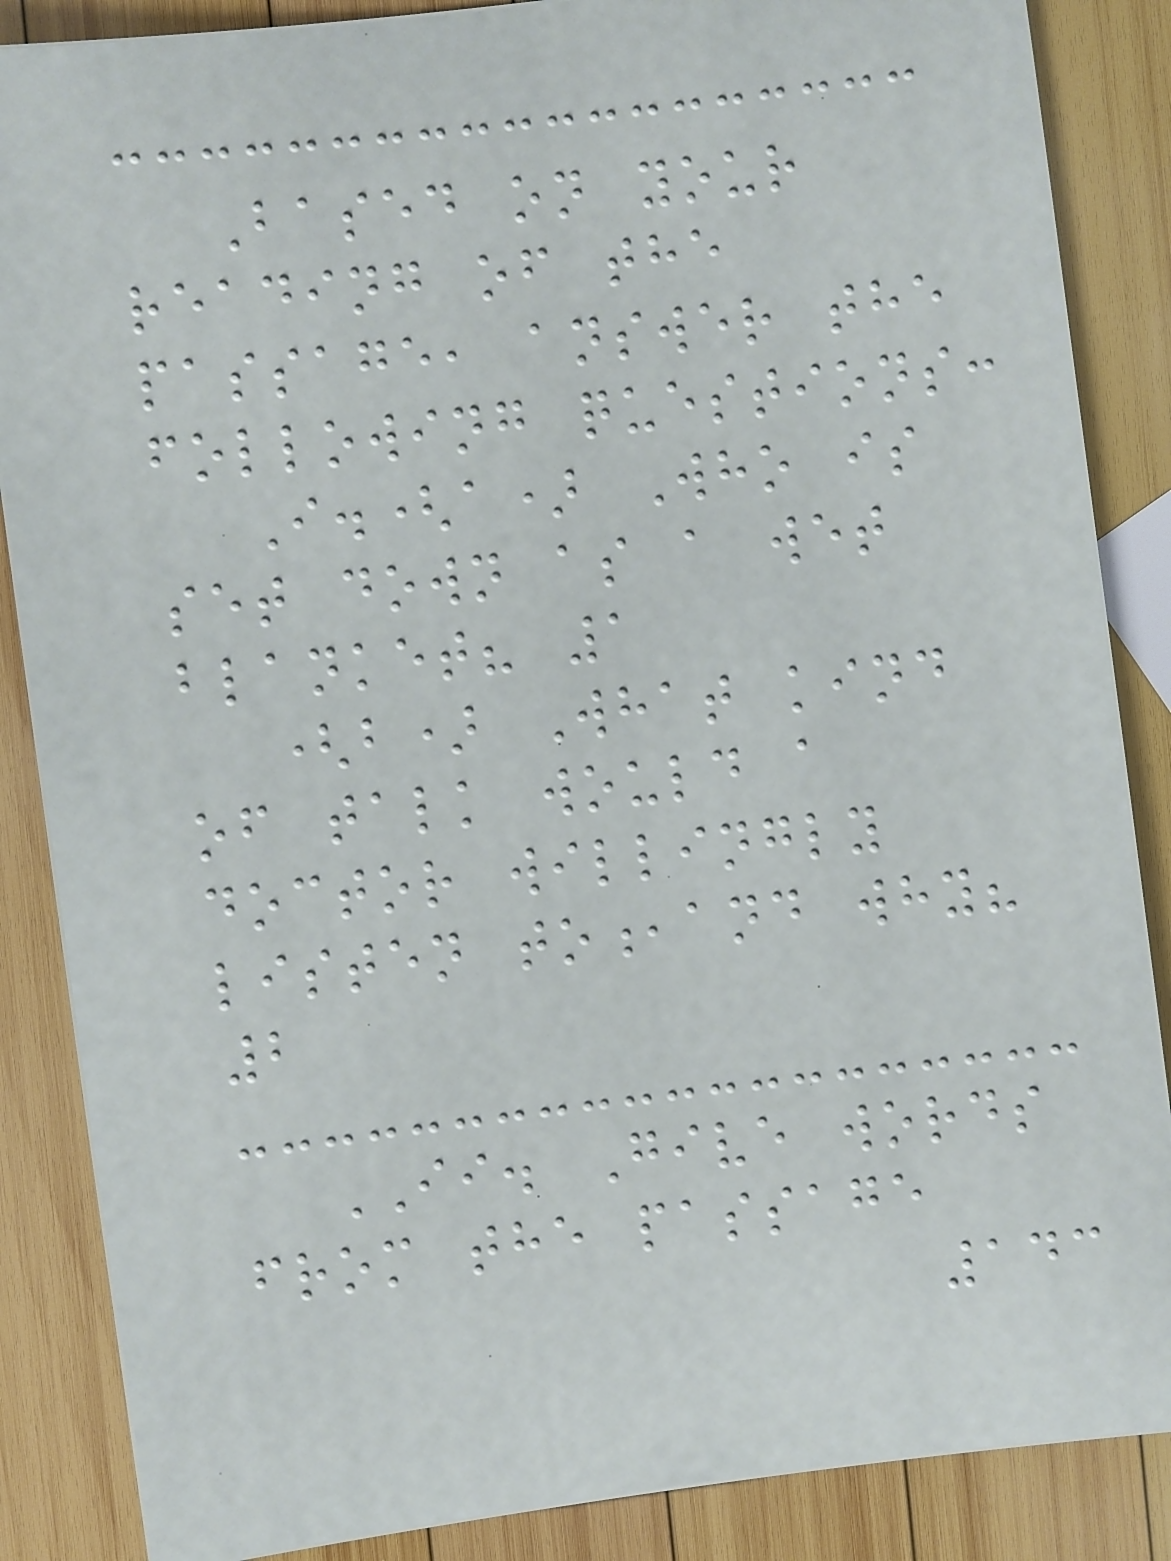Based on your
reading of the
passage, answer the
following questions:
I.(a) Who is
set down as a wet
blanket? 1
(b) What kind
of talk would a
doctor willingly
listen to,and why?
2
II. Give words
from the passage
143
